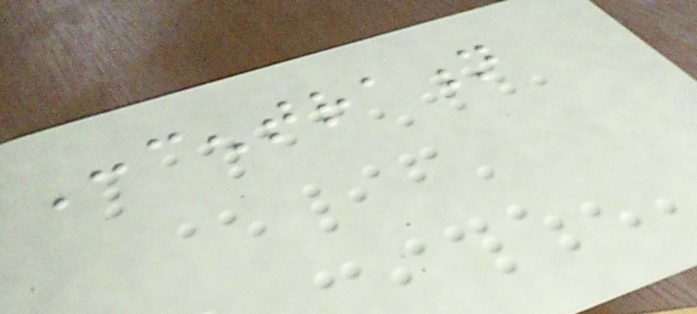Concentration
